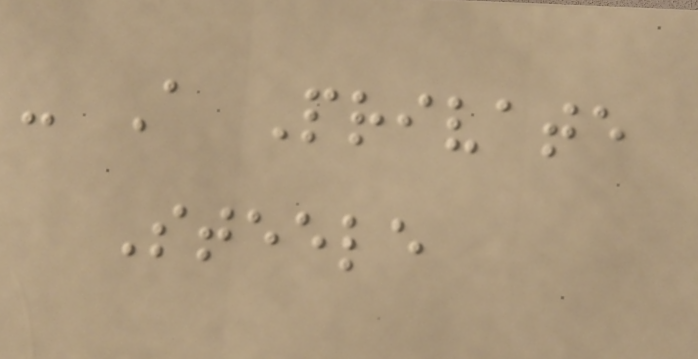- A Private
Steele
